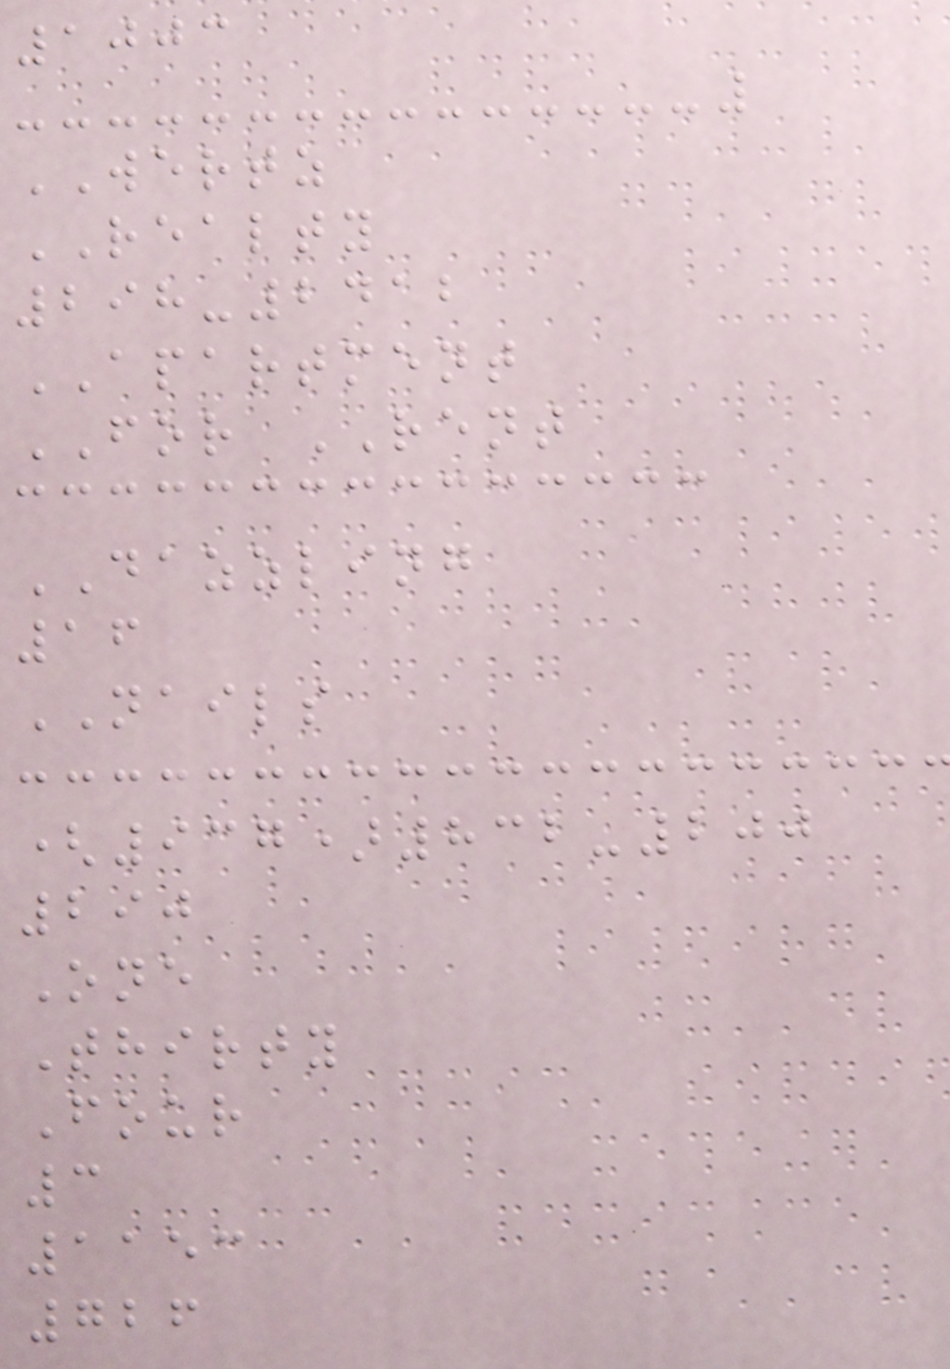1003
WERTZ
REALTY
298-2412
APARTMENT
FOR RENT
DAZZLING
16
NAILS
(937)832-200
290
One
Thirty
Four
3
1153
726
